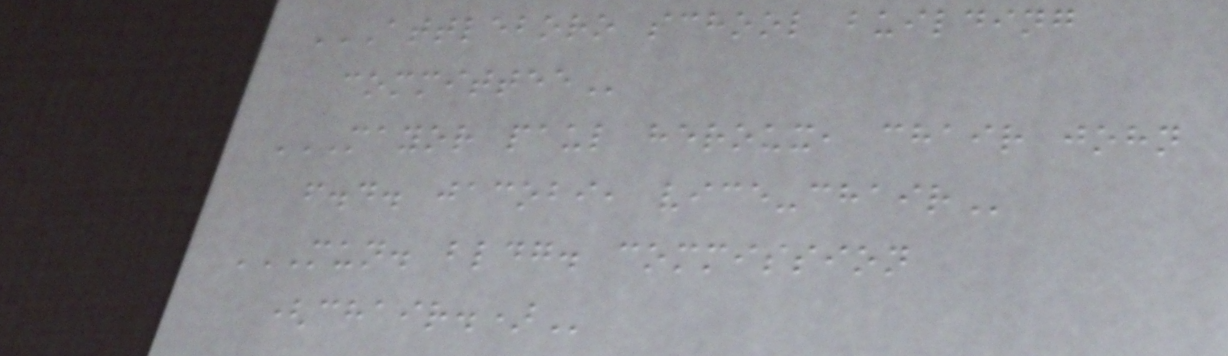ATTLEBORO SCHOOL BUILDING
COMMITTEE
MAYOR PAUL HEROUX, CHAIR JOHN
F.D. JACOBI, VICE-CHAIR
MUN. BLDG. COMMISSION
(CHAIR.)
